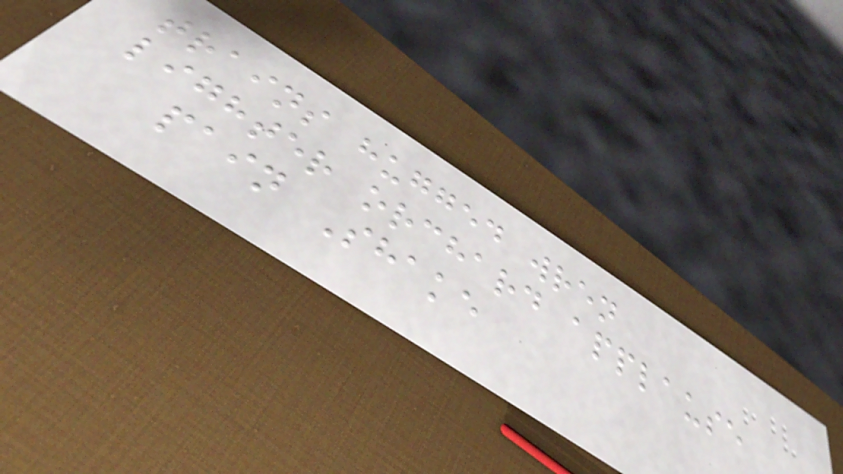trains hugged wren
lighter orchard applause
pain Shake
